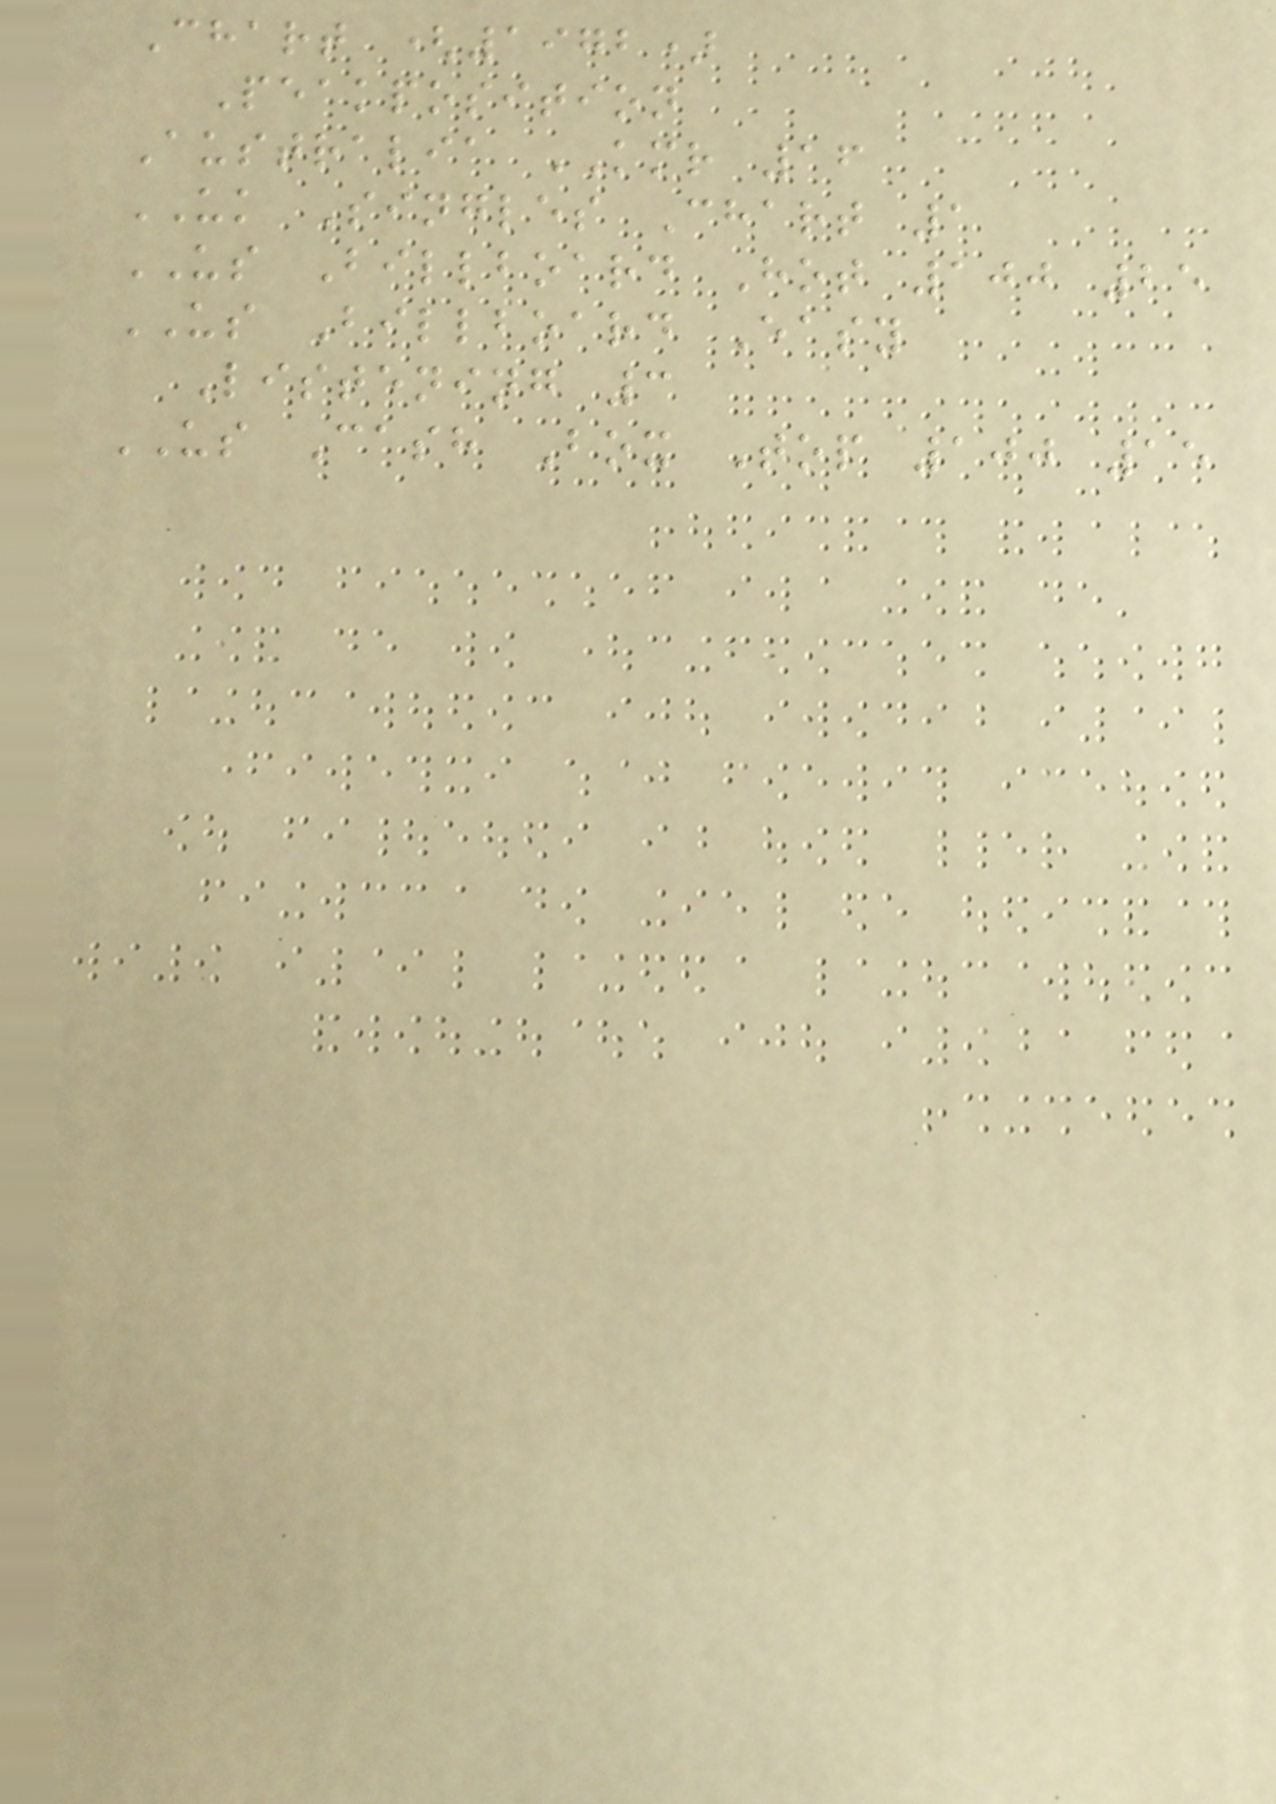Chart (1972)
Peakposition
Australia KMR 16
UK Singles Chart 1
US Billboard Hot 100 25
US Billboard Easy
Listening 3
US Cash Box Top 100 15
